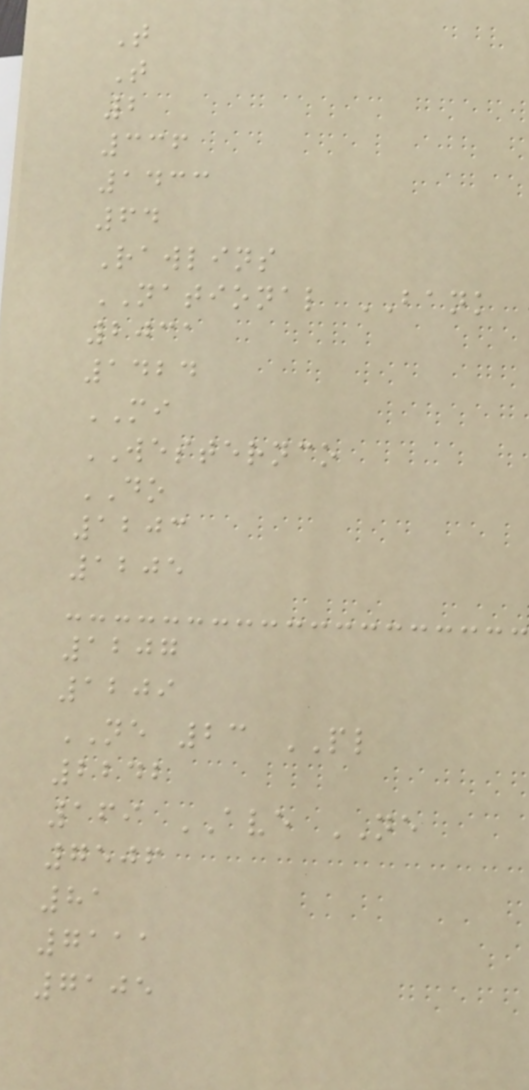T
T
2
336
1433
64
Rawlins
NATIONAL BANK
2031
1424
MI
WESTERNCO
DO
1203
1205
1207
1209
NE 23 PL
2242
169 AVE NE
7506
81
7111
7105
